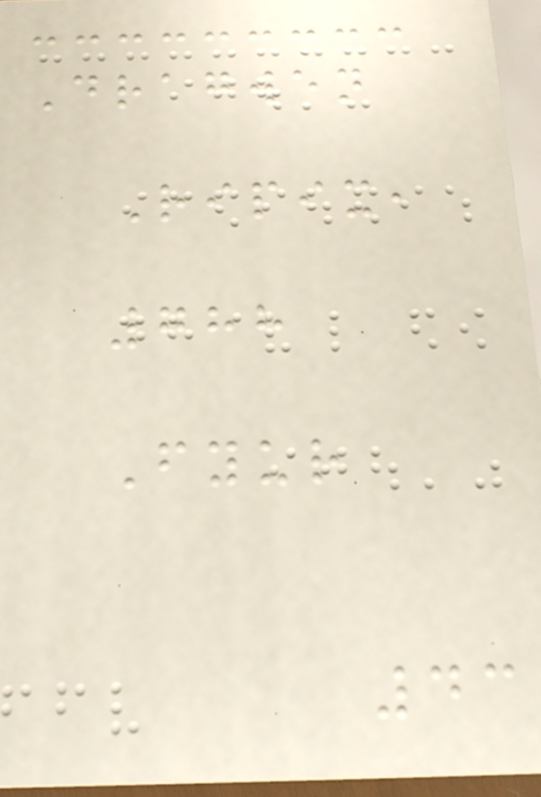Dragwen
Ripix,
788
Fyur
43
